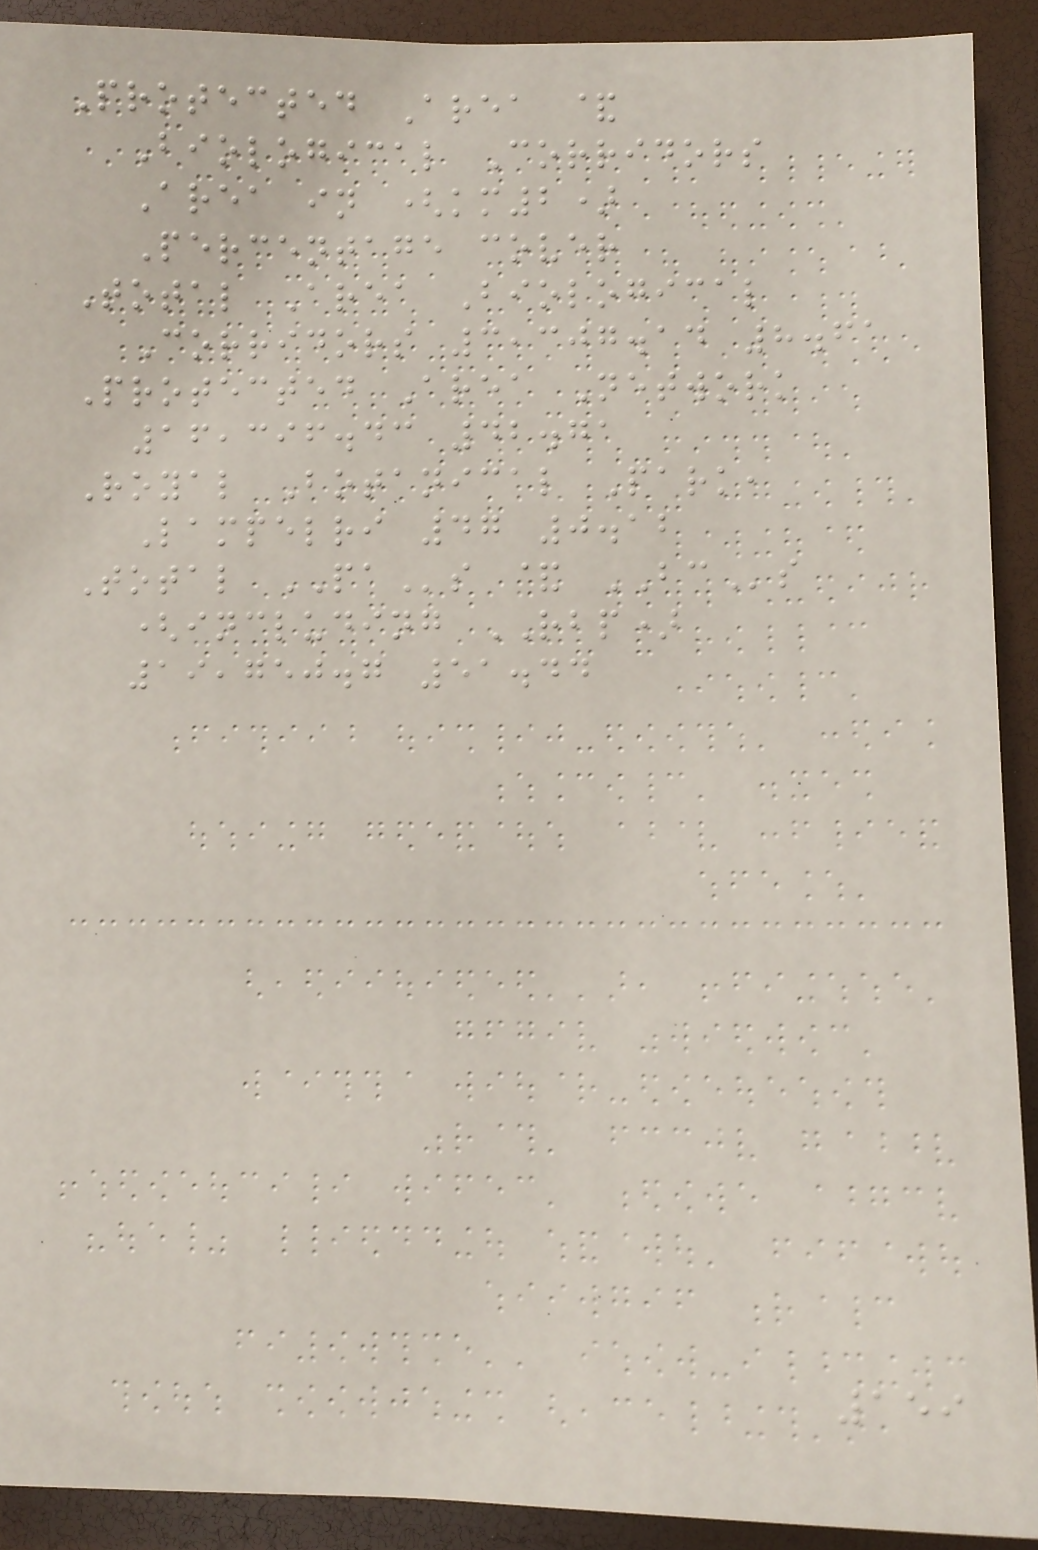Protected Area &
Biological Corridors
Area in (km2)
Percentage cover
Total Area Biological
Corridors 3,307.14 8.61
Protected Area Network
16,396.43 42.71
Royal Botanical Park,
Lampelri 47 0.12
Total PAs & BCs
(including RBP)
19,750.7 51.44
159
